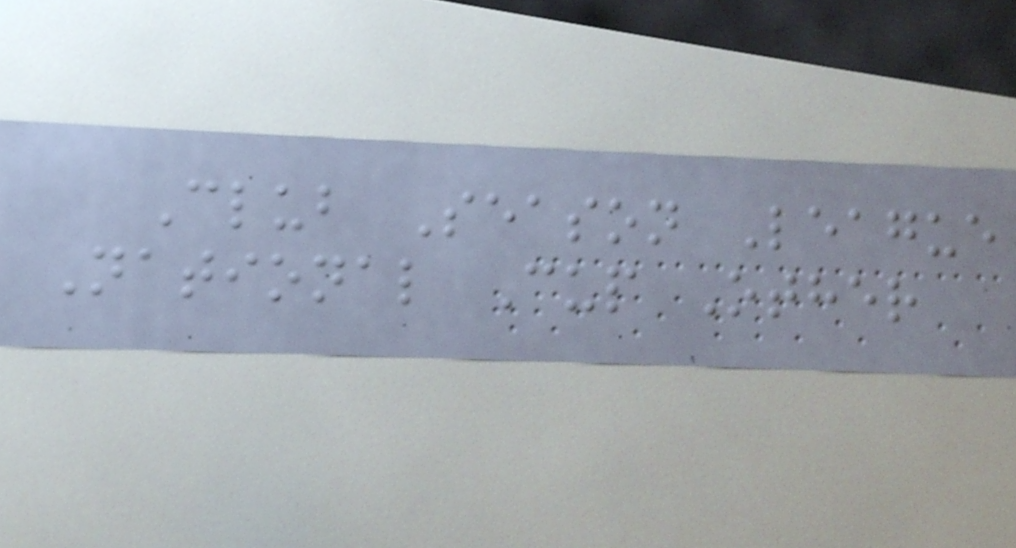Club Season League
National Cup Other
